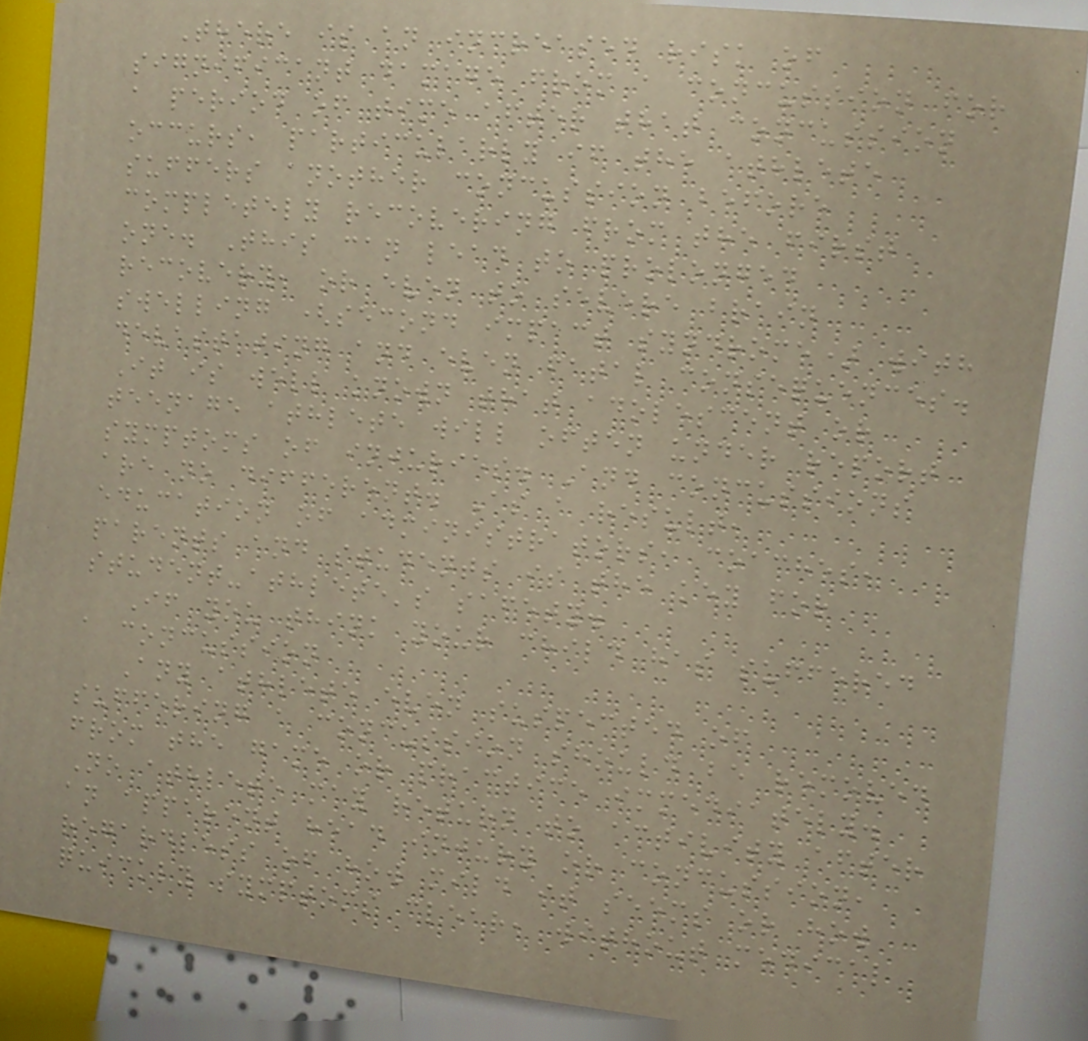There is an increased risk of
significant damage from a concussion for
a period of time after that concussion
occurs, particularly if the athlete
suffers another concussion before
completely recovering from the first
one. This can lead to prolonged
recovery, or even to severe brain
swelling (second impact syndrome) with
devastating and even fatal consequences.
It is well known that adolescent or
teenage athlete will often under report
symptoms of injuries. And concussions
are no different. As a result,
education of administrators, coaches,
parents and students is the key for
student-athlete's safety.
If you think your child has suffered
a concussion
Any athlete even suspected of
suffering a concussion should be removed
from the game or practice immediately.
No athlete may return to activity after
an apparent head injury or concussion,
regardless of how mild it seems or how
quickly symptoms clear, without medical
